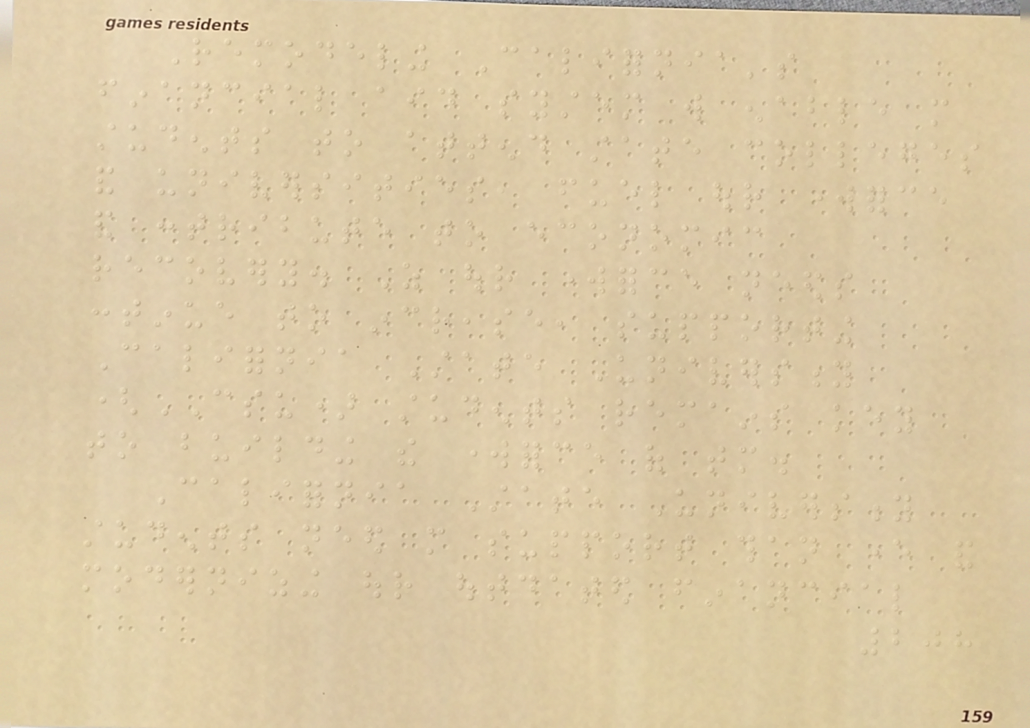Remodeling California's
financial aid system will enable more
students to attend state colleges
and universities, fuel our workforce
and contribute to economic
recovery. As our workforce needs
continue to increase, supporting
California State University
(CSU) students remains key
to building the workforce of tomorrow.
California State University
students need more support than ever and
modernizing our outdated financial
208
